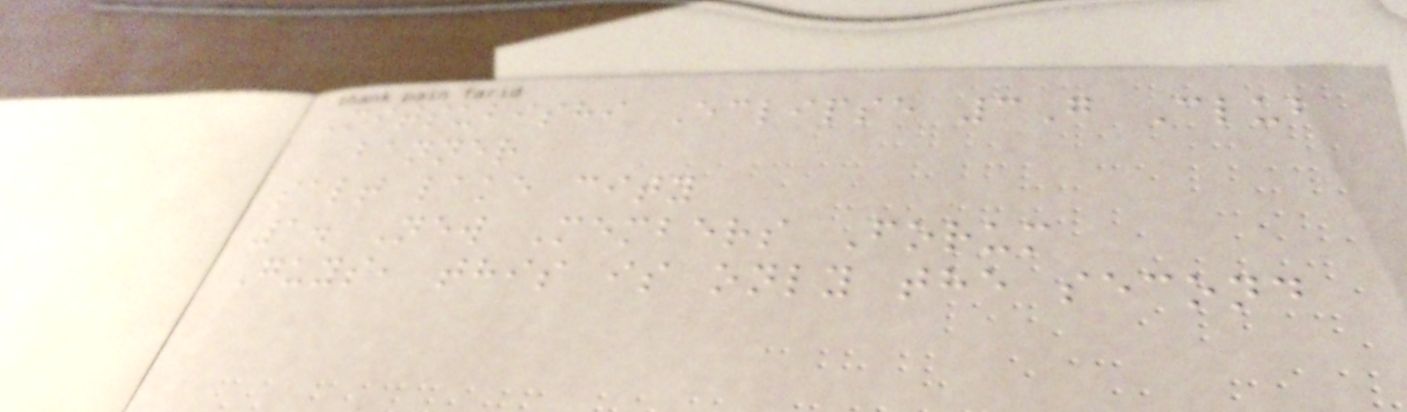Mitsubishi Eclipse 3G Club
banner
salt lake city
1. New Members Forum
Guys, this is only the second
